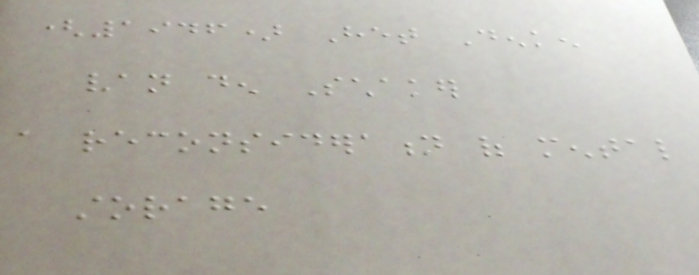(1946) Het Denken
van den Schaker
a reconsideration of mental
storage
